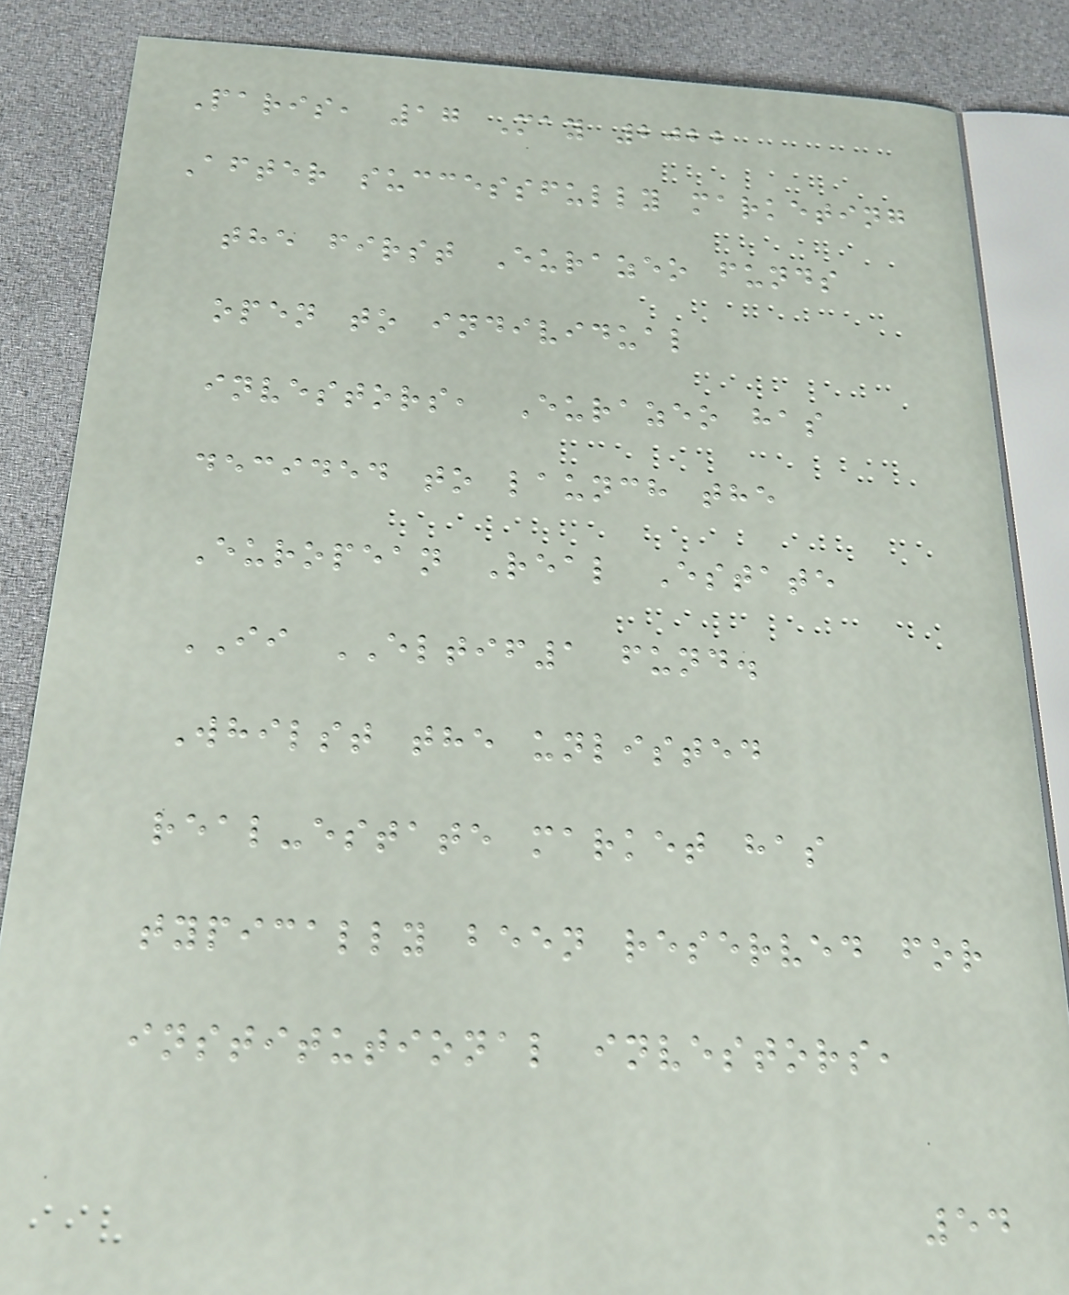Paris, 17 May 2022
After successfully marketing
the first Eurazeo funds
open to individual
investors, Eurazeo has
decided to launch the
European Real Estate
II ELTIF1 fund.
Whilst the unlisted
real-estate market has
typically been reserved for
institutional investors,
54
